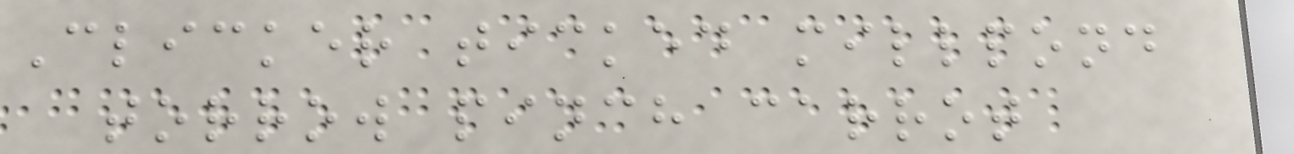Clicker ticked millpond
torrow pinch carrot
